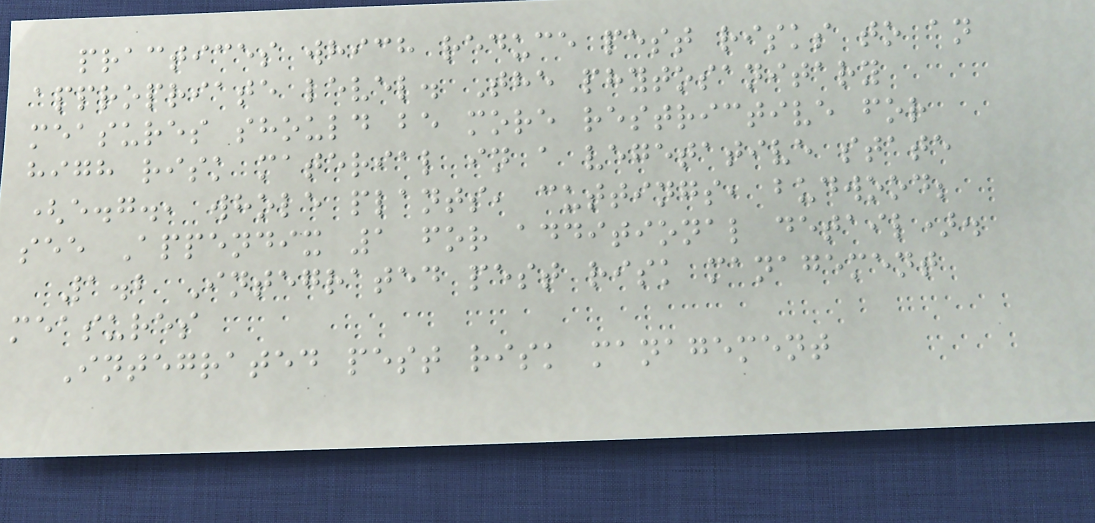practices which reduce pest risks to an
appropriate level. The phytosanitary
measures should be more restrictive for
high risk material in a vegetative state
(e.g., whole plants, cuttings, budwood;
see Appendix 1 for additional detail).
1.2 Integrated pest risk management
measures
Integrated pest risk management
